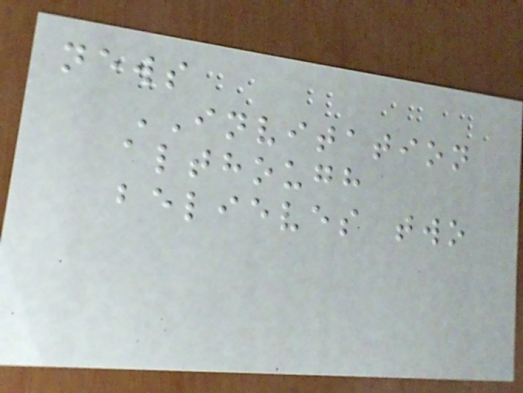news
INVITATION
although
believes two
